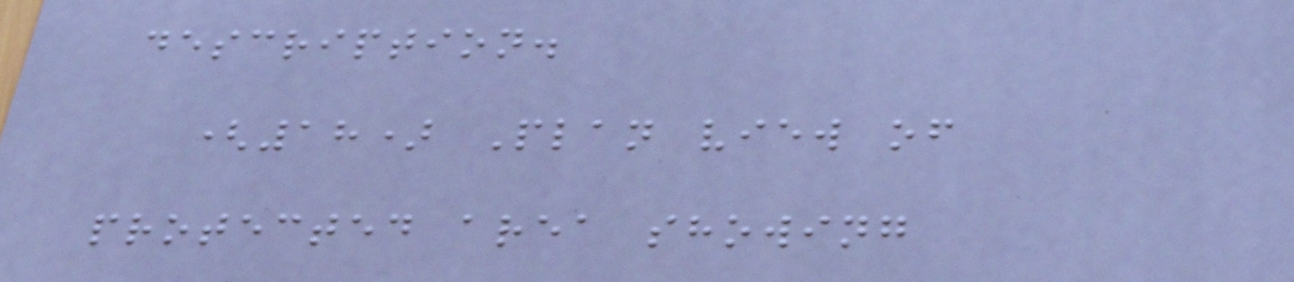description.
(18) Plan view of
protected area showing
